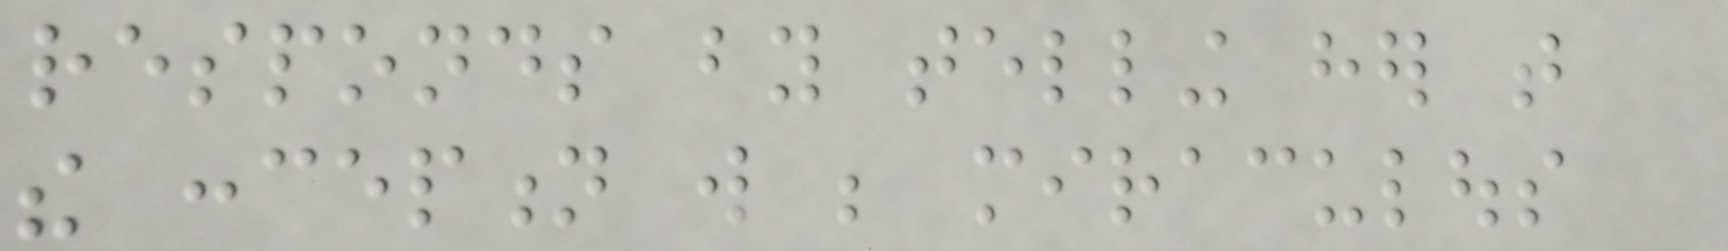responds by telling her that
the conception will be miraculous
